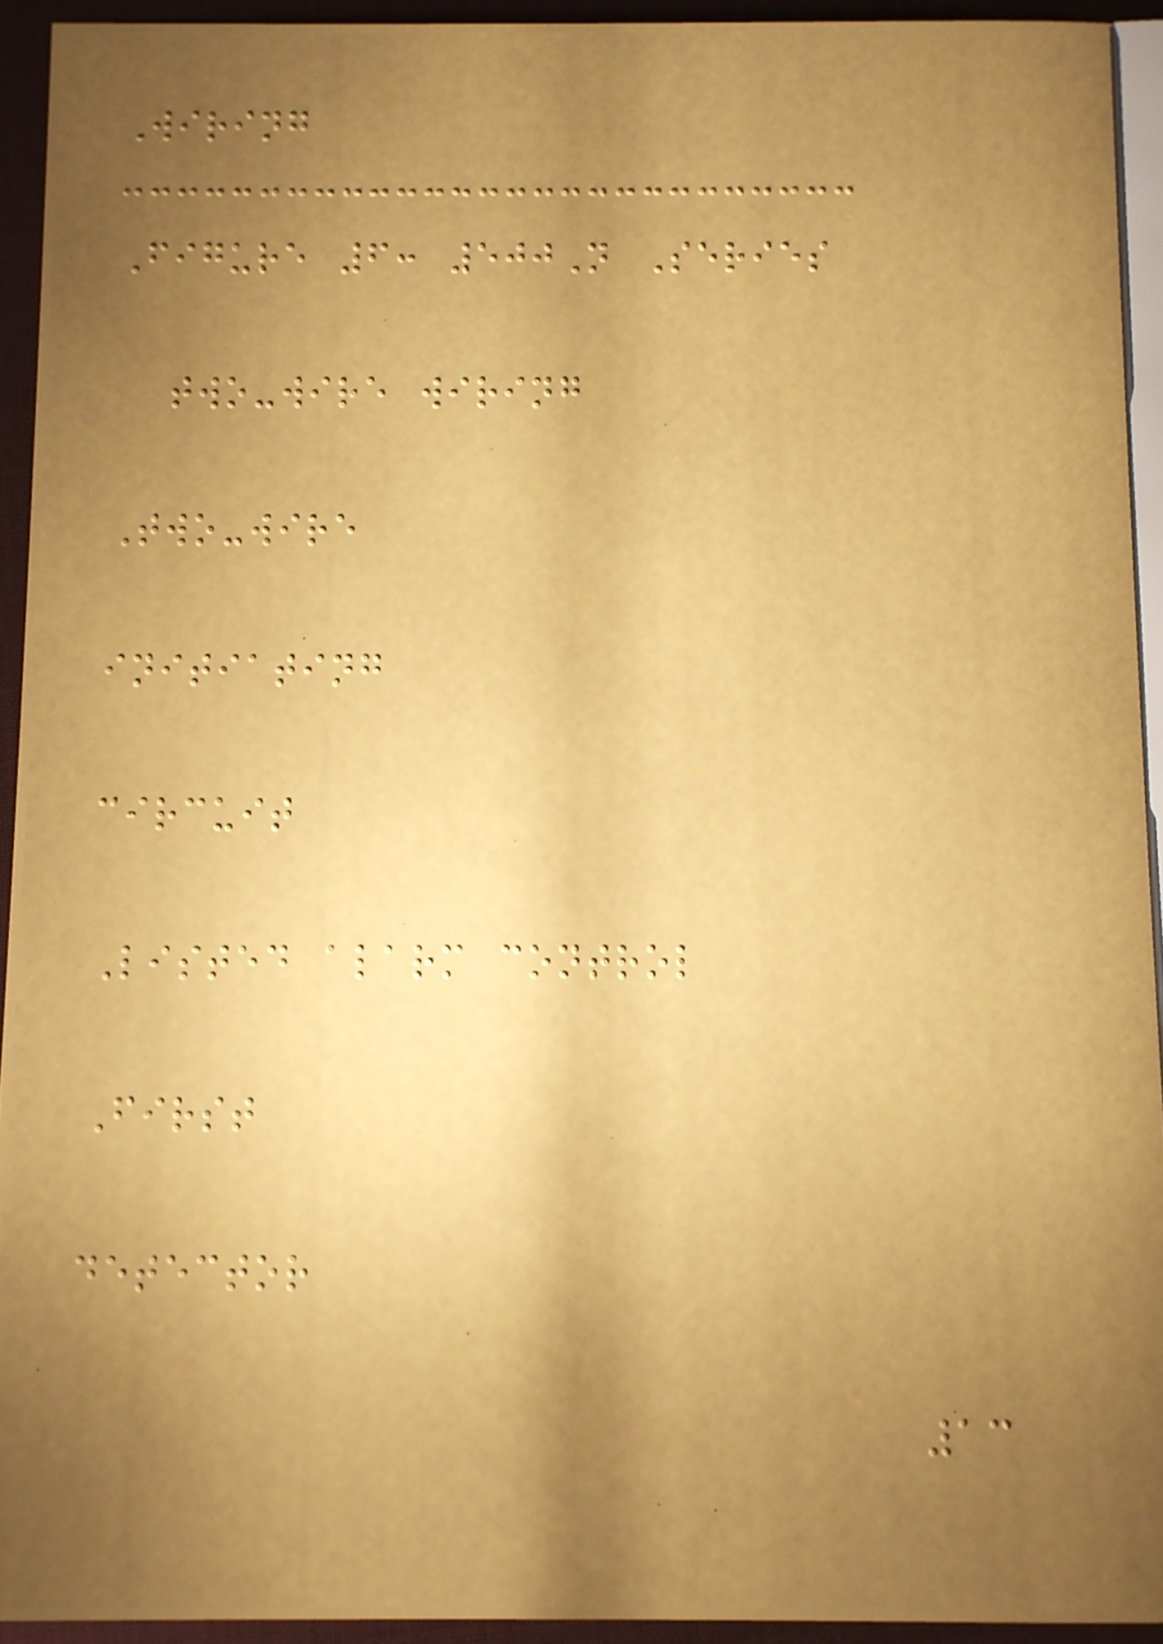Wiring
Figure 6: 500N Series
two-wire wiring
Two-wire
initiating
circuit
Listed alarm control
First
detector
13
